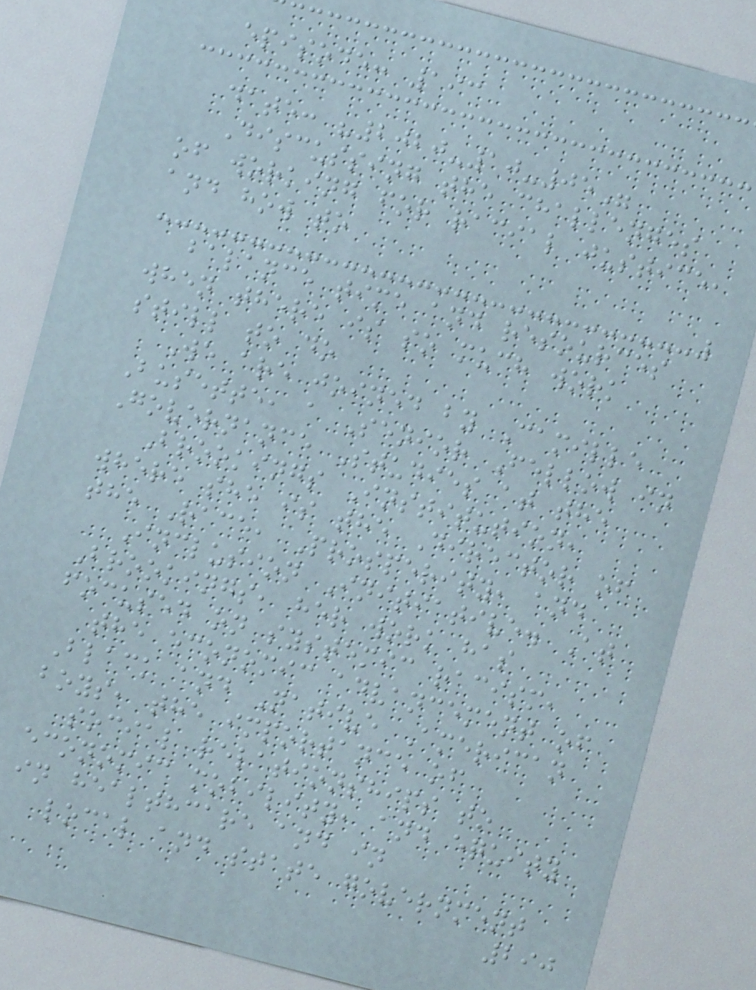episode: 193
date: "2020-10-05"
Discussing the challenges
of working for racial justice,
and how to
balance time and resources
when there is so much work
still to do
We are joined by Camille
Busette, a Senior Fellow in
Governance Studies at the
Brookings Institution,
where she is the Director of
the Race, Prosperity, and
Inclusion Initiative. At
Brookings, her work has
focused on systemic racism,
the economic advancement of
Black and Native American
boys, the importance of
social relationships to
economic mobility, and equity
in healthcare and in
local and state government
290
